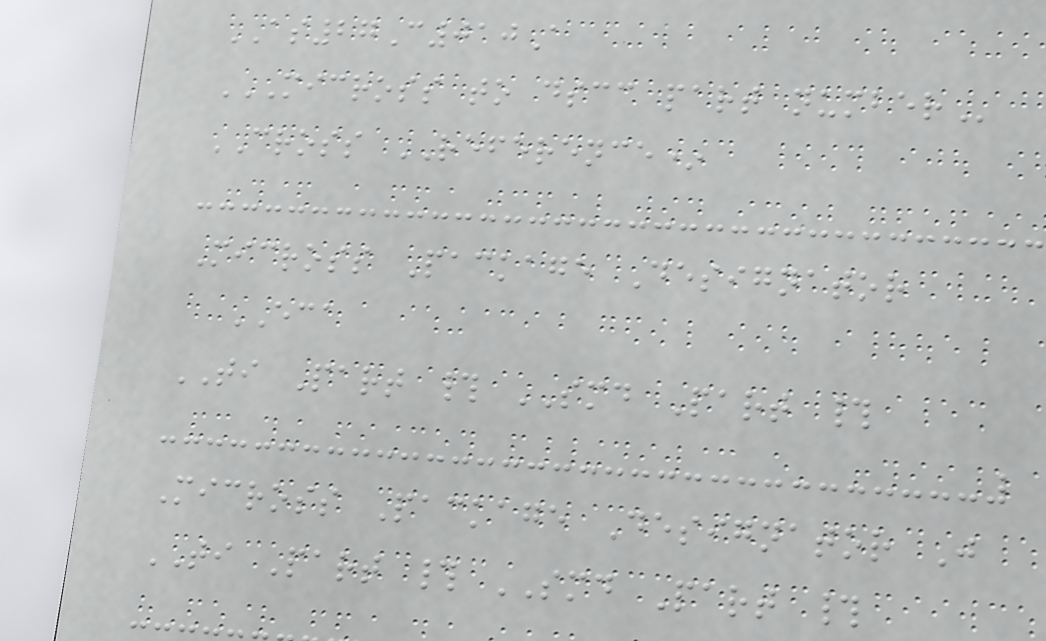AS27C010A
MICROSS TO DSCC PART NUMBER
CROSS REFERENCE*
Micross Package Designator
ECA
TI Part # SMD Part #
Micross Package Designator J
TI Part # SMD Part #
